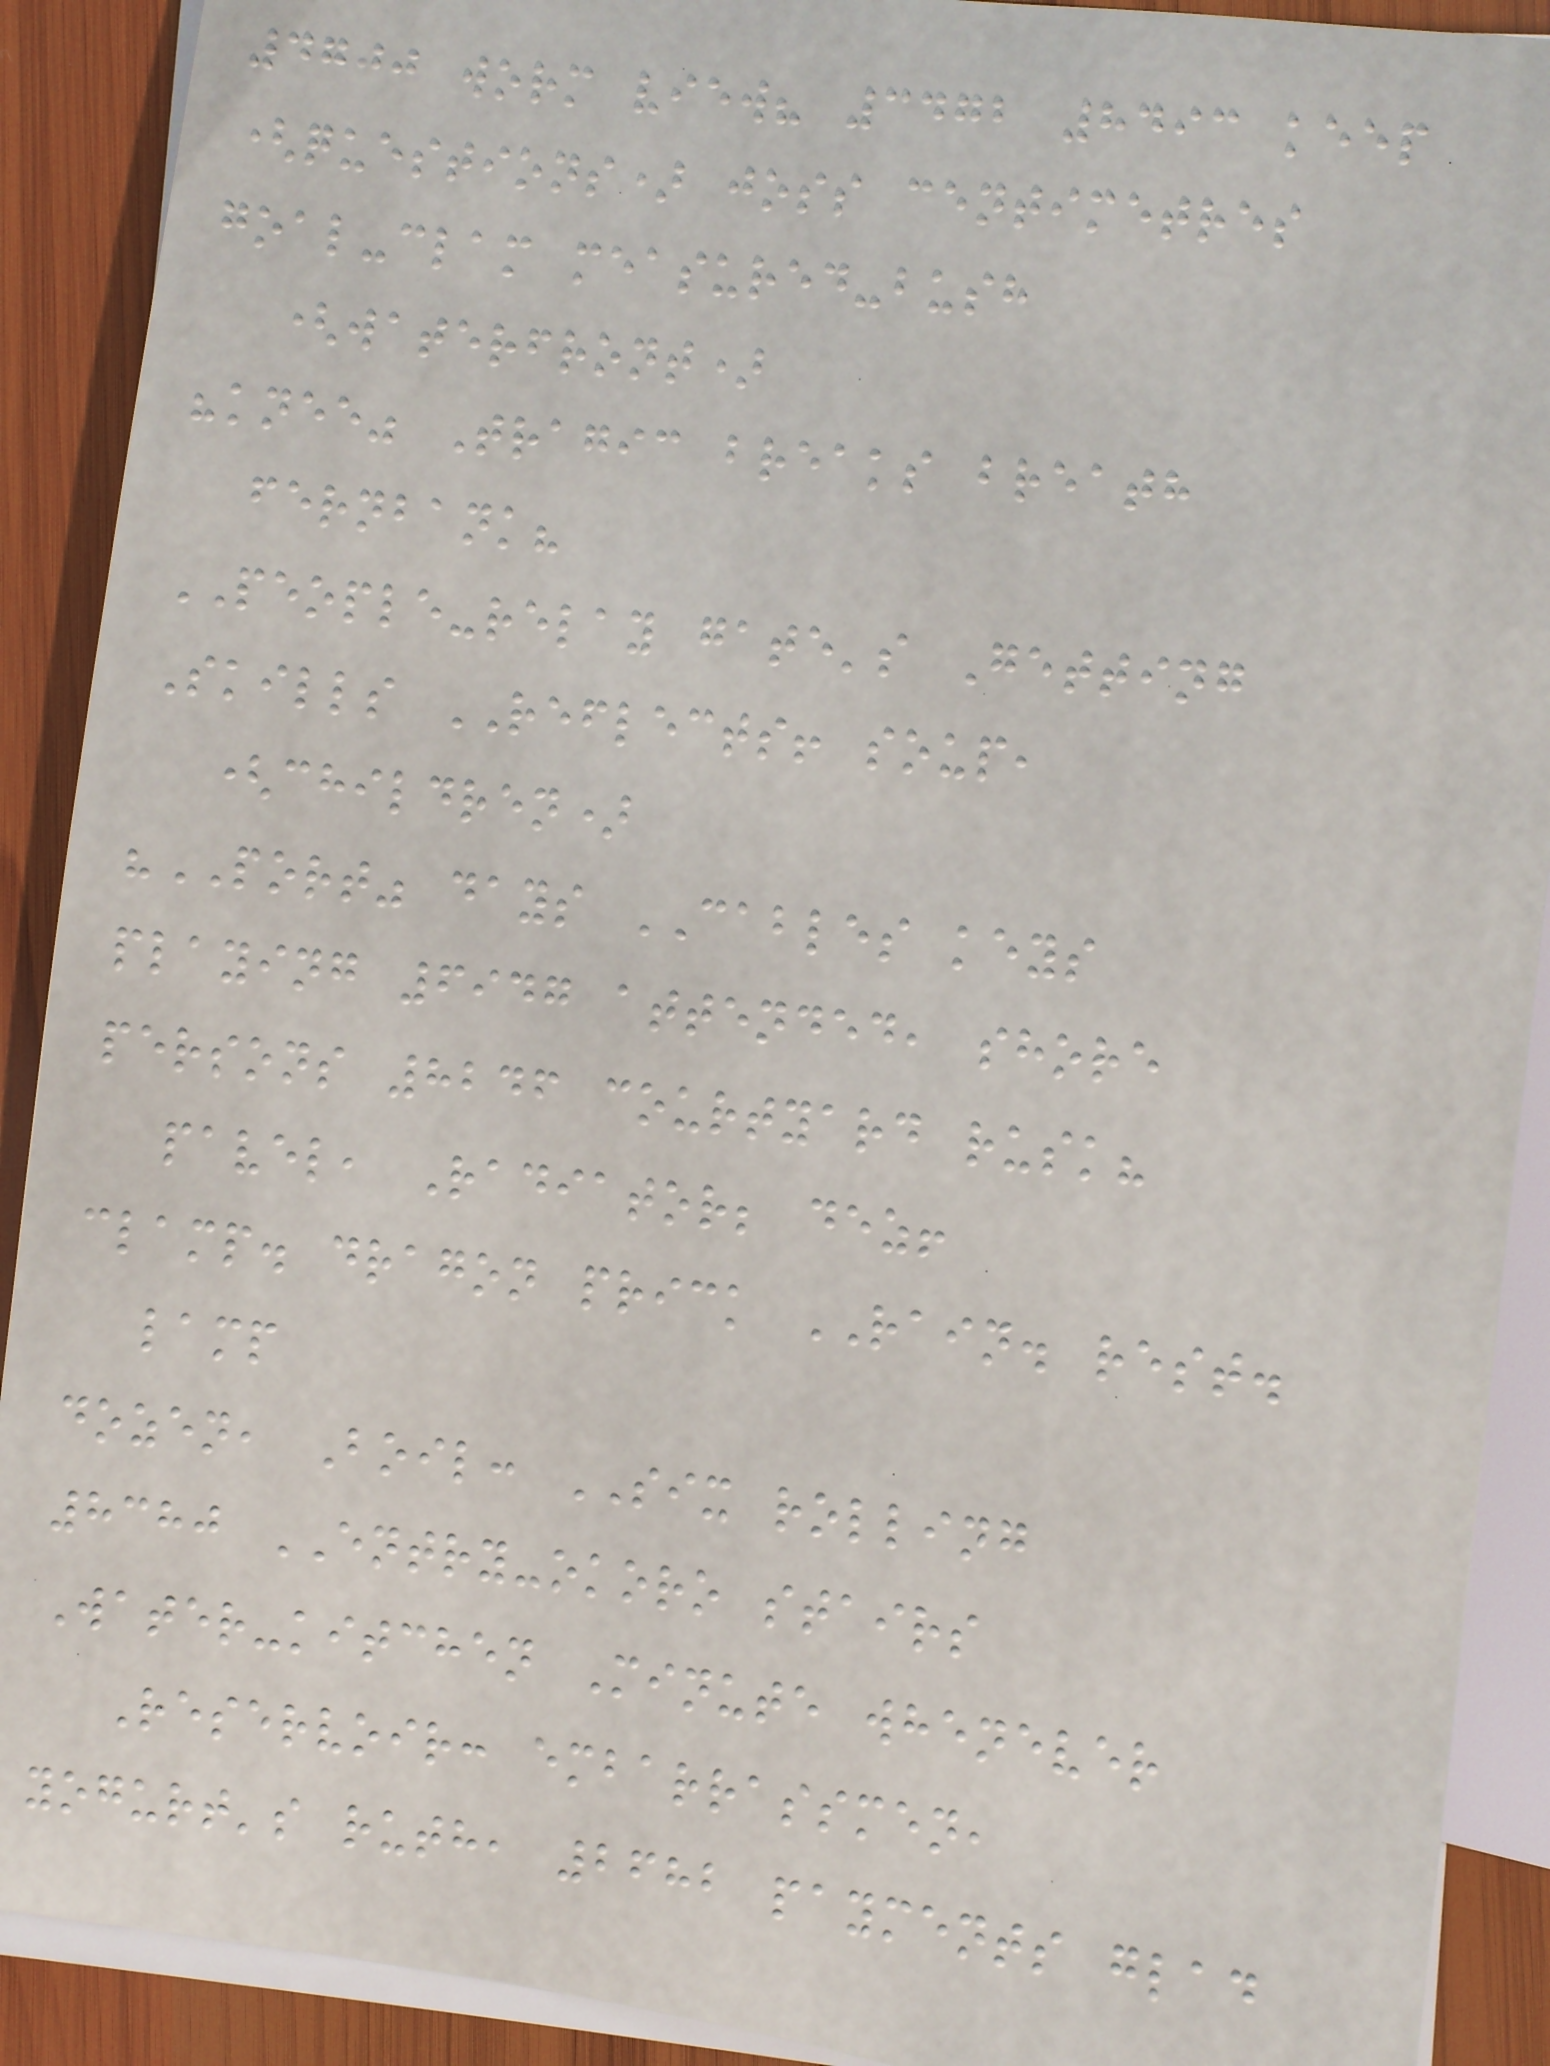4700 worm view? 3472 8493 keep
(questions) joss centimetres
goal-clam measured-bush
(waterfront)
"knee" Tragic breaks breath
fernbank?
PEOPLE-relay gate's Getting
Skills REFLECTS! soup,
(children)
"PORT" days CABLES keys
playing 6947 attended, shore
persons 8246 courtyard rusk?
pavel, Radiator; dez!
clamp. dragon prick RAIN. rest.
lamp
dozen, Boil: SIX rolling
8380 ENTRY-okoro stairs
Water-kitchen Minute whenever
Reservoir: embarrassmen,
yogurt's ruth, 2682 payments glad
